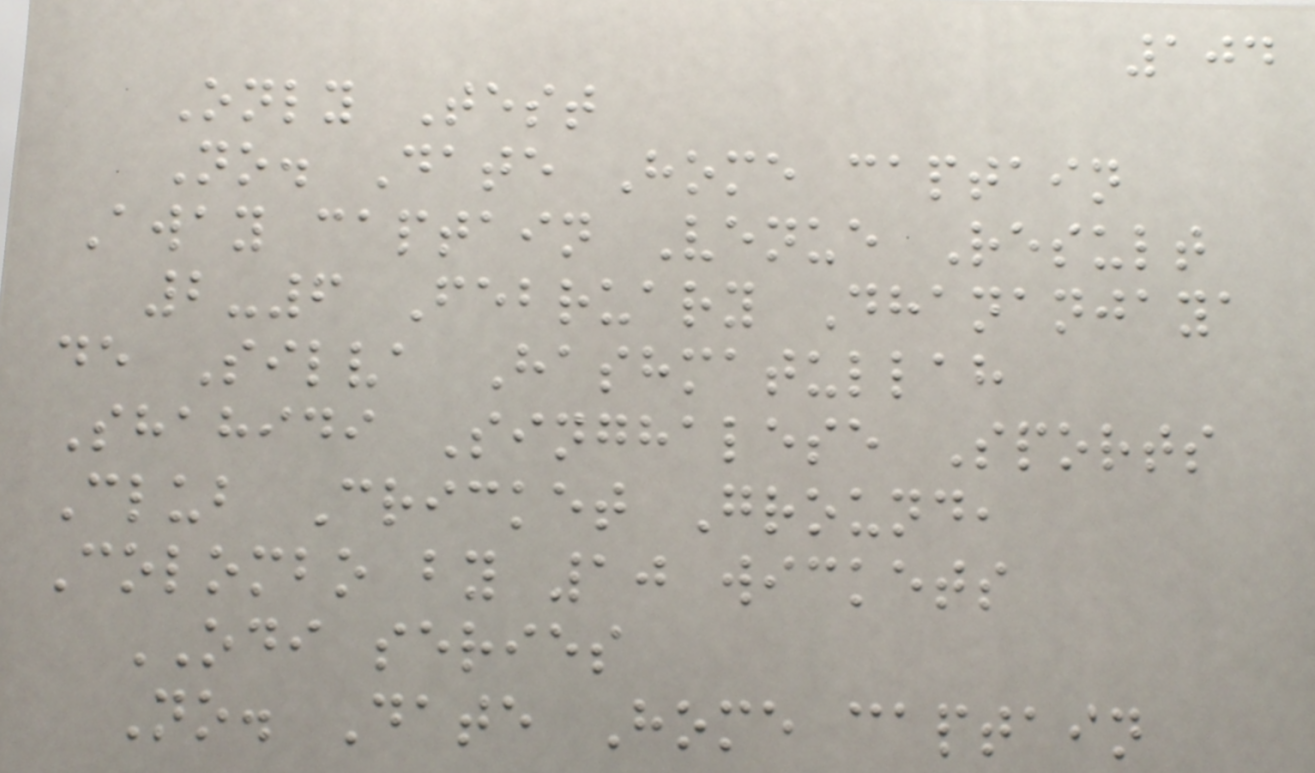104
Only Test
No. Date Home captain
Away captain Venue Result
2-6 February Dhananjaya
de Silva Hashmatullah
Shahidi Singhalese Sports
Club Cricket Ground,
Colombo by 10 wickets
ODI series
No. Date Home captain
